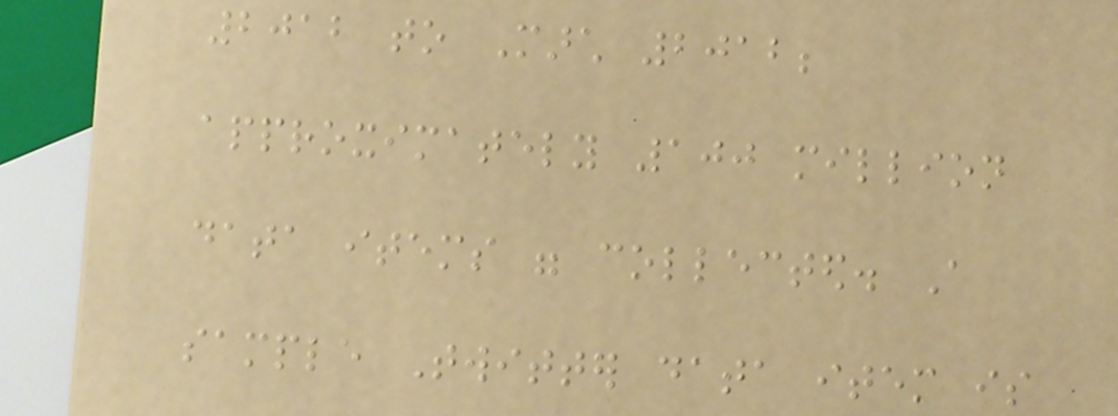2012 to March 2012;
approximately 100 million
data items were collected. A
sample Twitter data item is
